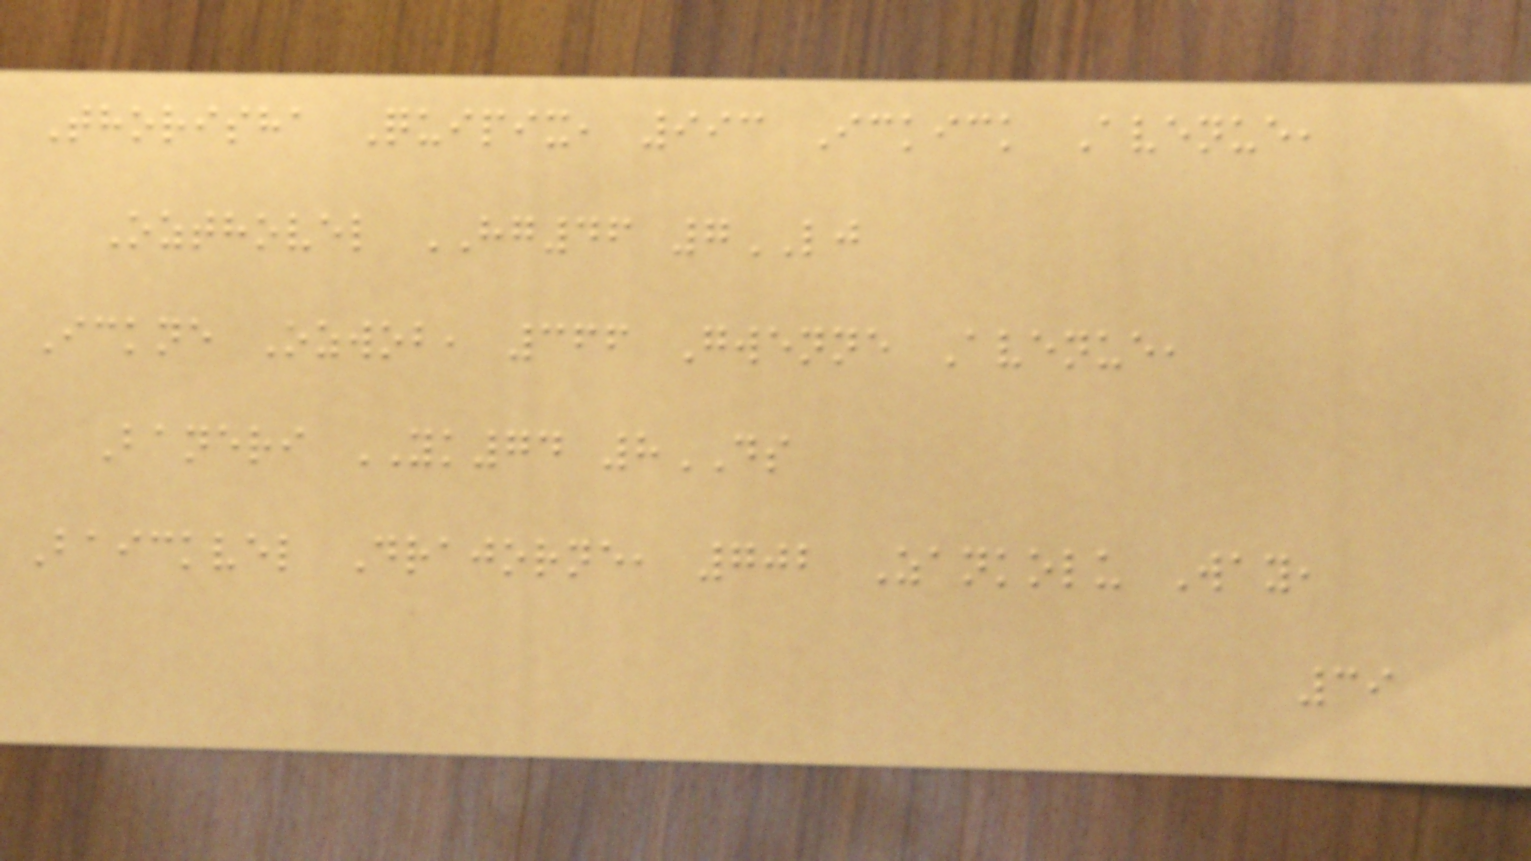Thorisha Quipix, 993 Ickick Avenue,
Ozthovel HG46 7LJ
Ickne Ozwob, 366 Gwenne Avenue,
Baneri YK74 8DS
Baickvel Drajorne, 702 Zankolu Way,
39
